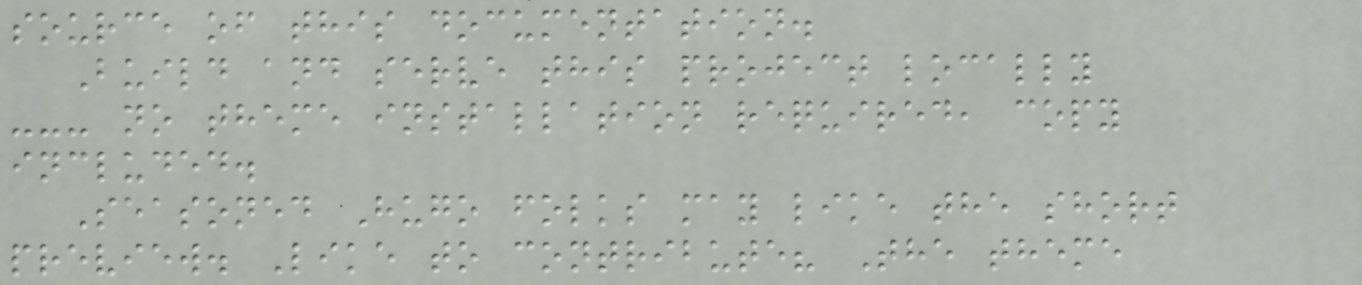source of this documentation.
Build and serve this project locally
--- no theme installation required, copy
included.
Seasoned Hugo folks may like the short
preview. Like to contribute? The theme
